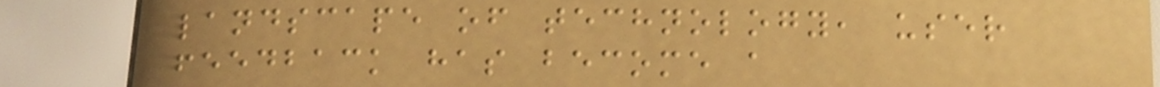landscape of technology, user
feedback has become a
